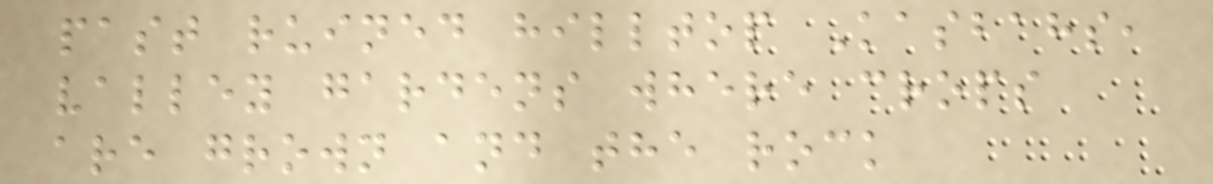past ruined hilltop Kasbahs,
valley gardens where crops
are grown and the rock
